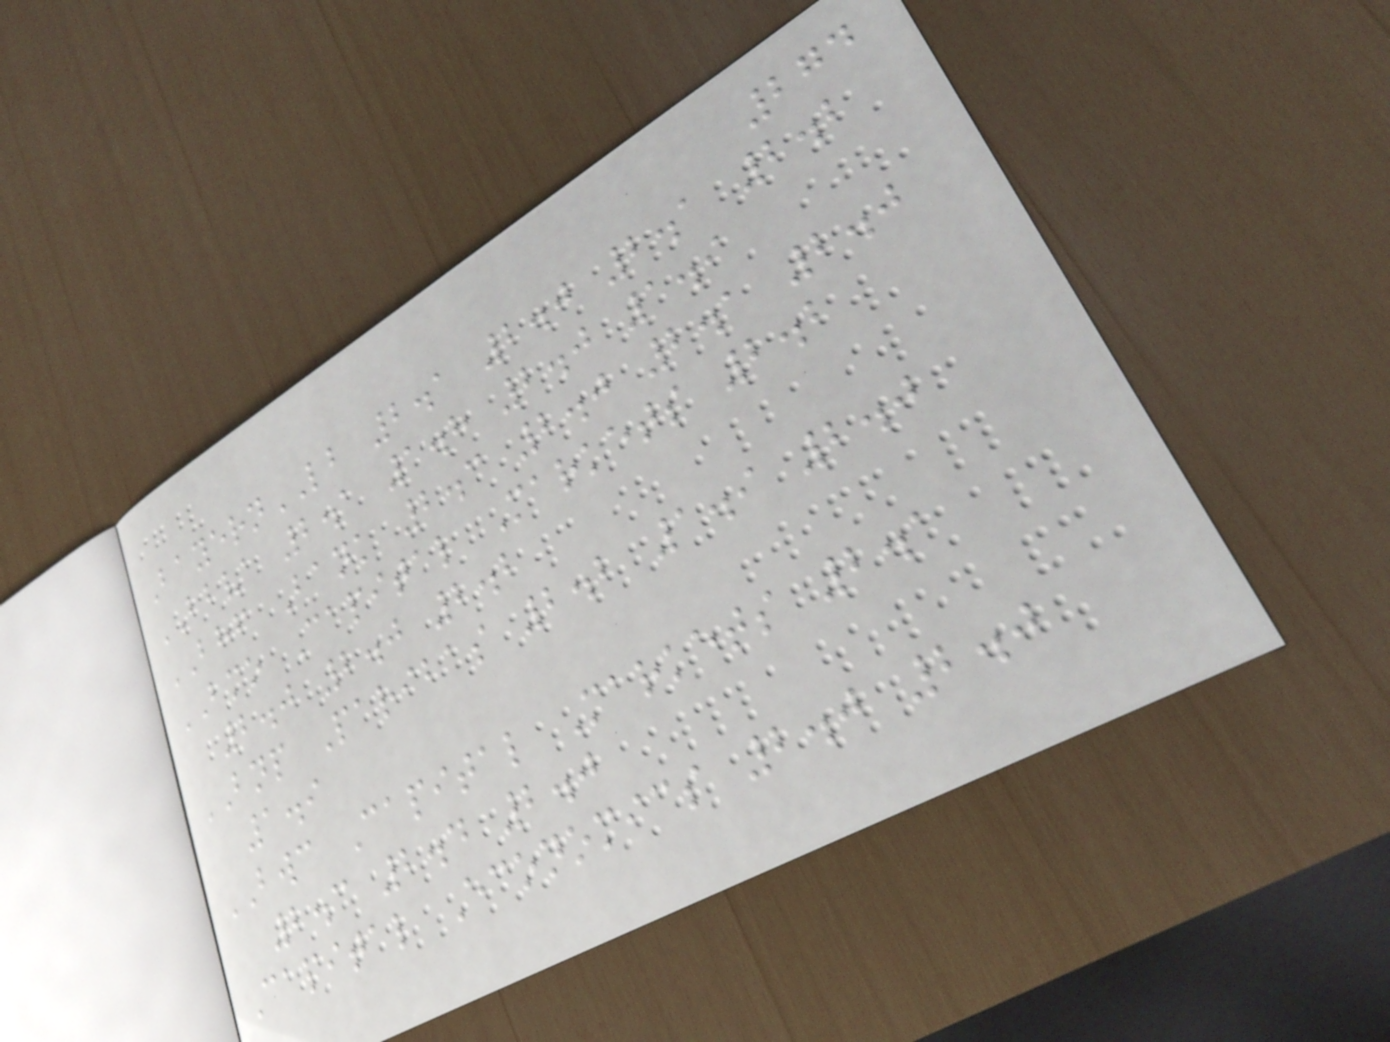274
BayernLB 2.1 2.0 2.1 2.2
BBVA 2.1 1.8 2.0 1.9
BHF Bank 2.3 2.0 2.1 2.0
BMO Capital Markets 2.2
2.0 2.0 2.2
BNP Paribas 2.2 1.9 2.0
1.9
BWC Capital Markets 2.1
2.3 2.4 2.0
Capital Economics 2.0 2.0
